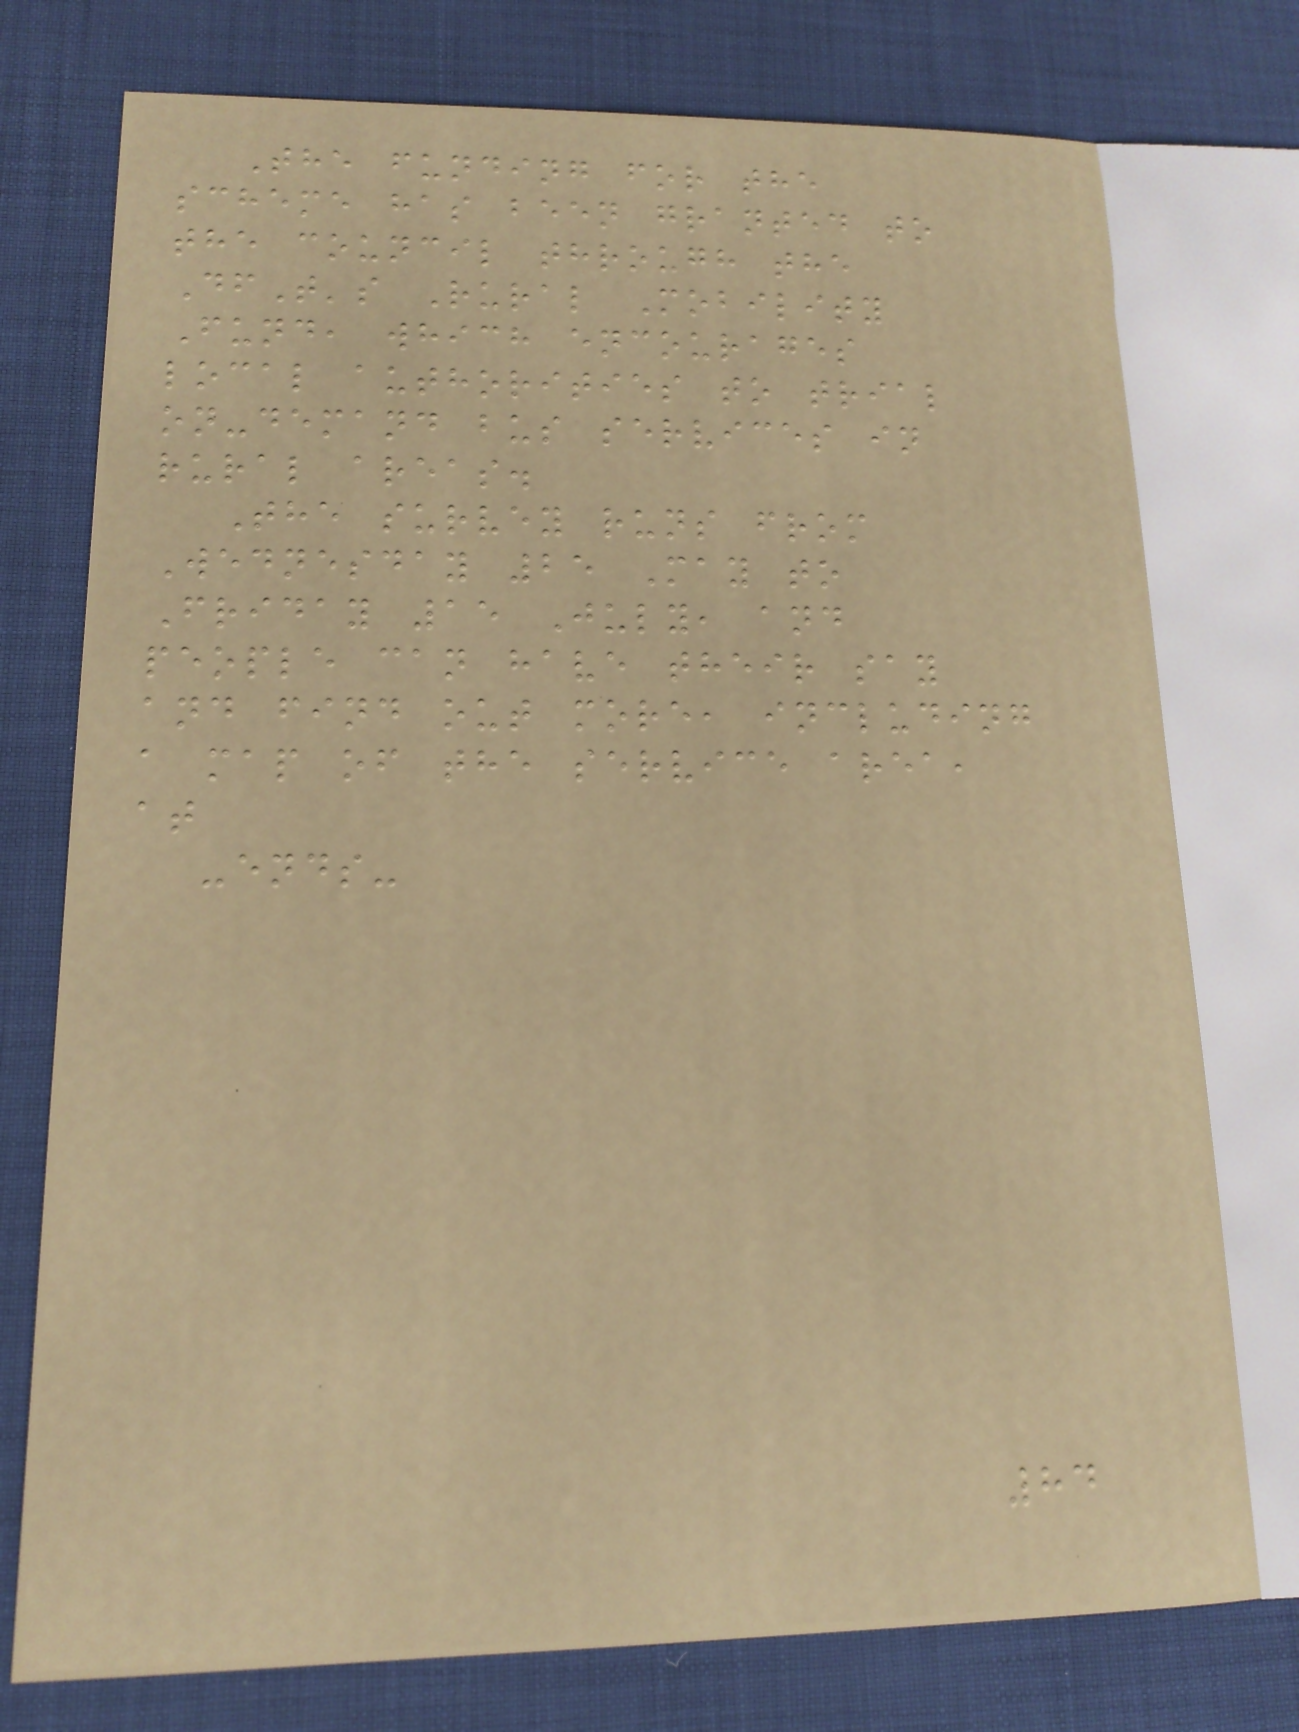The funding for the
scheme has been granted to
the council through the
DfT's Rural Mobility
Fund, which encourages
local authorities to trial
on-demand bus services in
rural areas.
The survey runs from
Wednesday 25 May to
Friday 15 July, and
people can have their say
and find out more, including
a map of the service area,
at
-ends-
84
